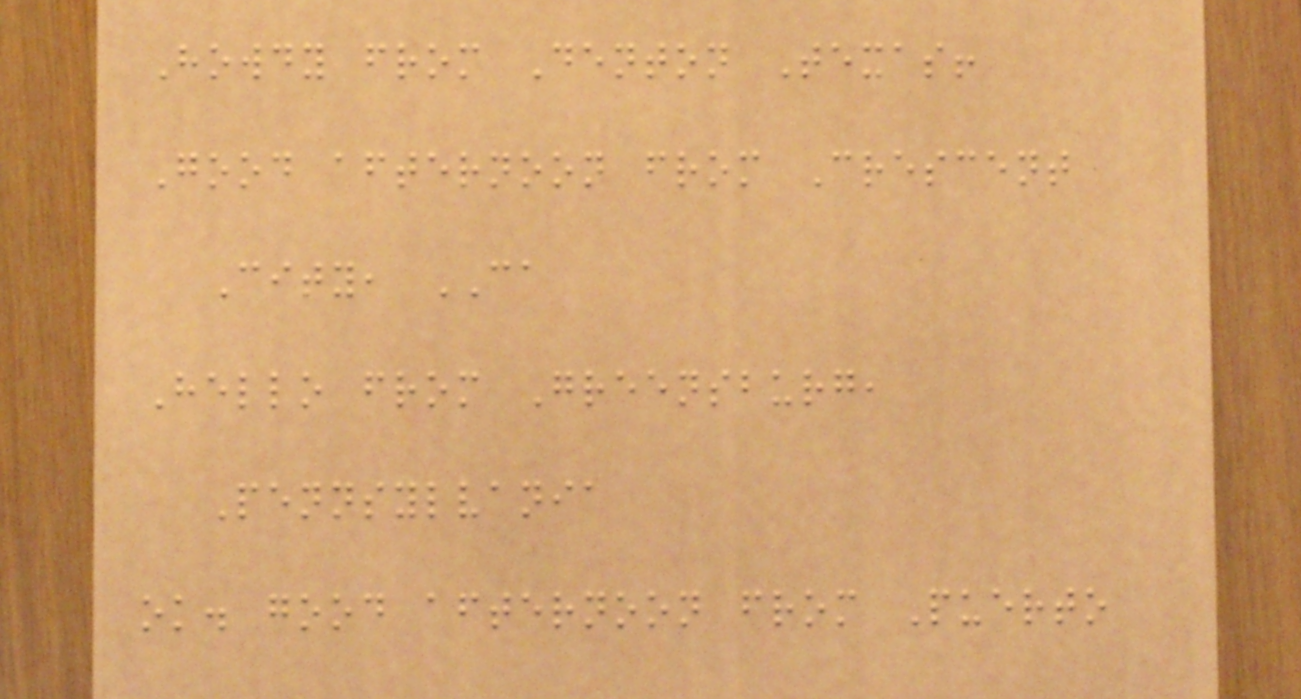Howdy from Denton Texas!
Good afternoon from Crescent
City, CA
Hello from Greensburg,
Pennsylvania
ok. good afternoon from Puerto
